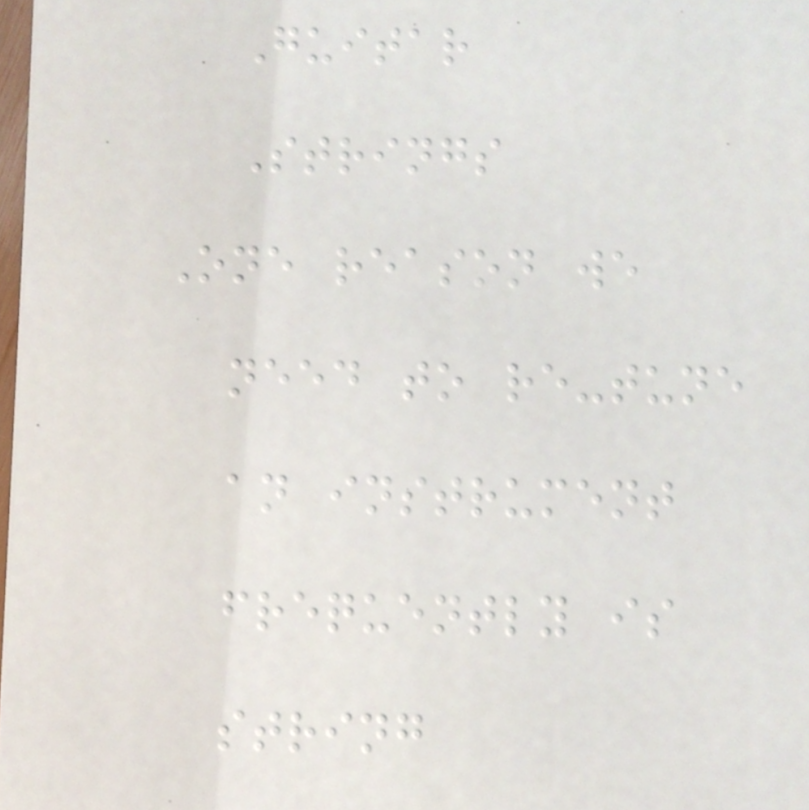Guitar
Strings
One reason we
need to re-tune
an instrument
frequently is
string
